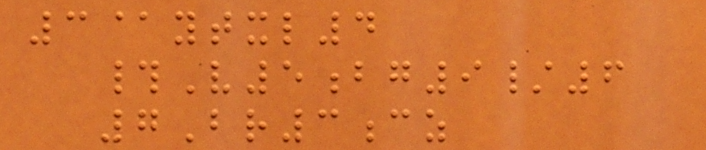3@ytxl4
#V5bg9/6
7Br3cz
